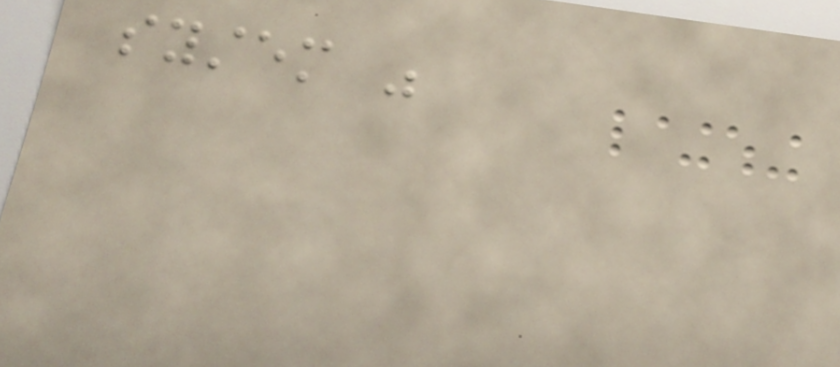system was
